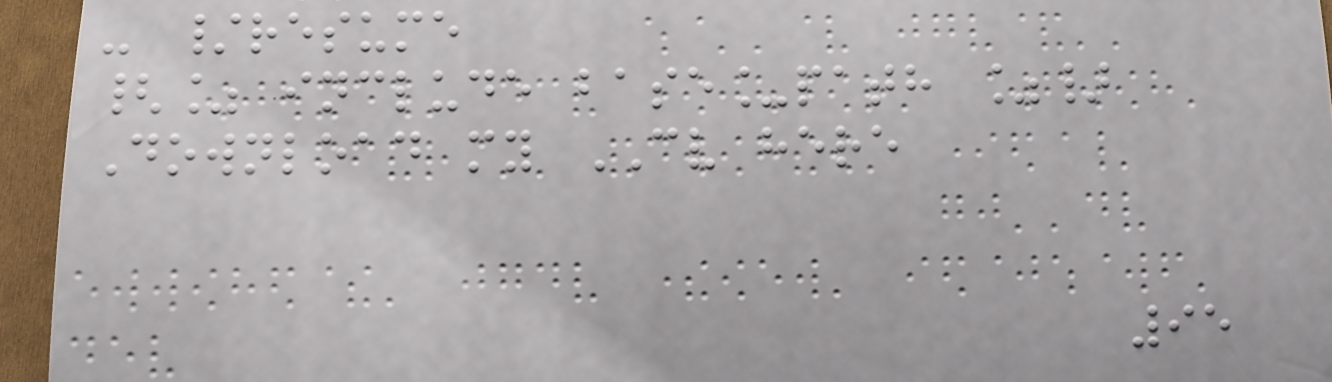- /resume
{% include base_path %}
Download my CV here
95
